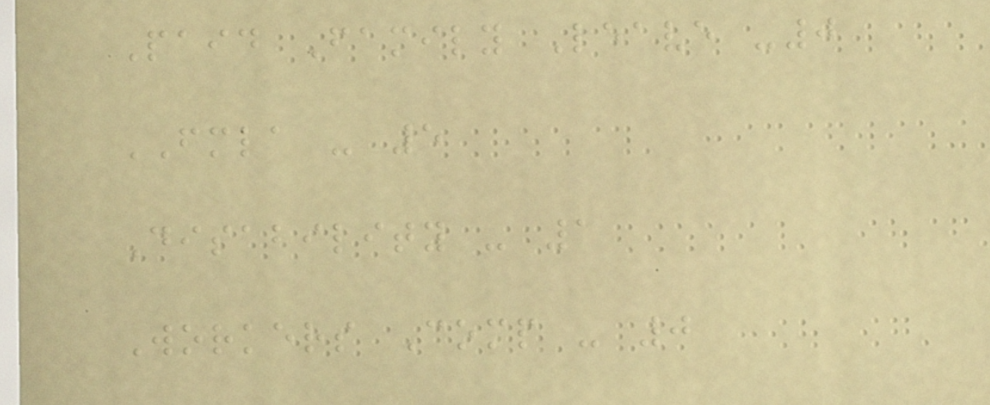Paid Family Leave -0
FMLA - 5
Disability - 1
Workers Comp - 0
